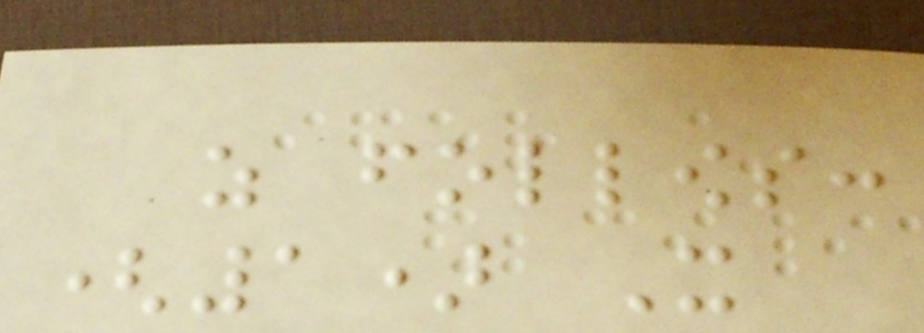as follows:
(1) It
